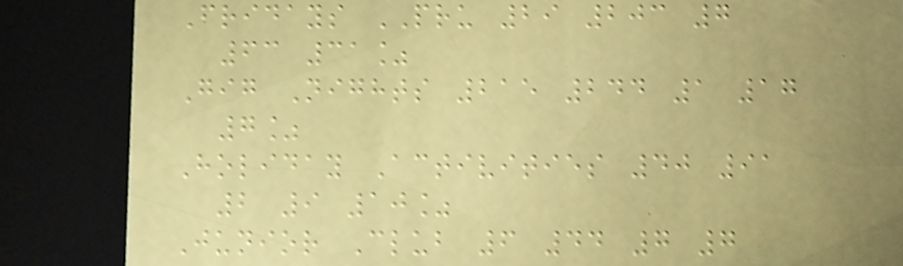Fridays PRU 29 203 7
63 31%
Gig Nights 215 244 1 17
7%
Holiday Activities 40 91
2 9 10%
Junior Club 6 44 7 7
